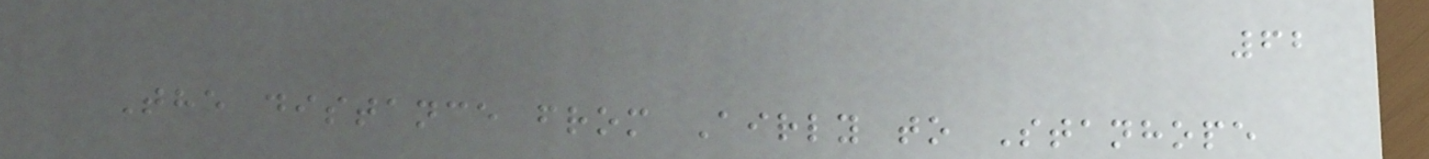62
The distance from Airly to Stanhope
